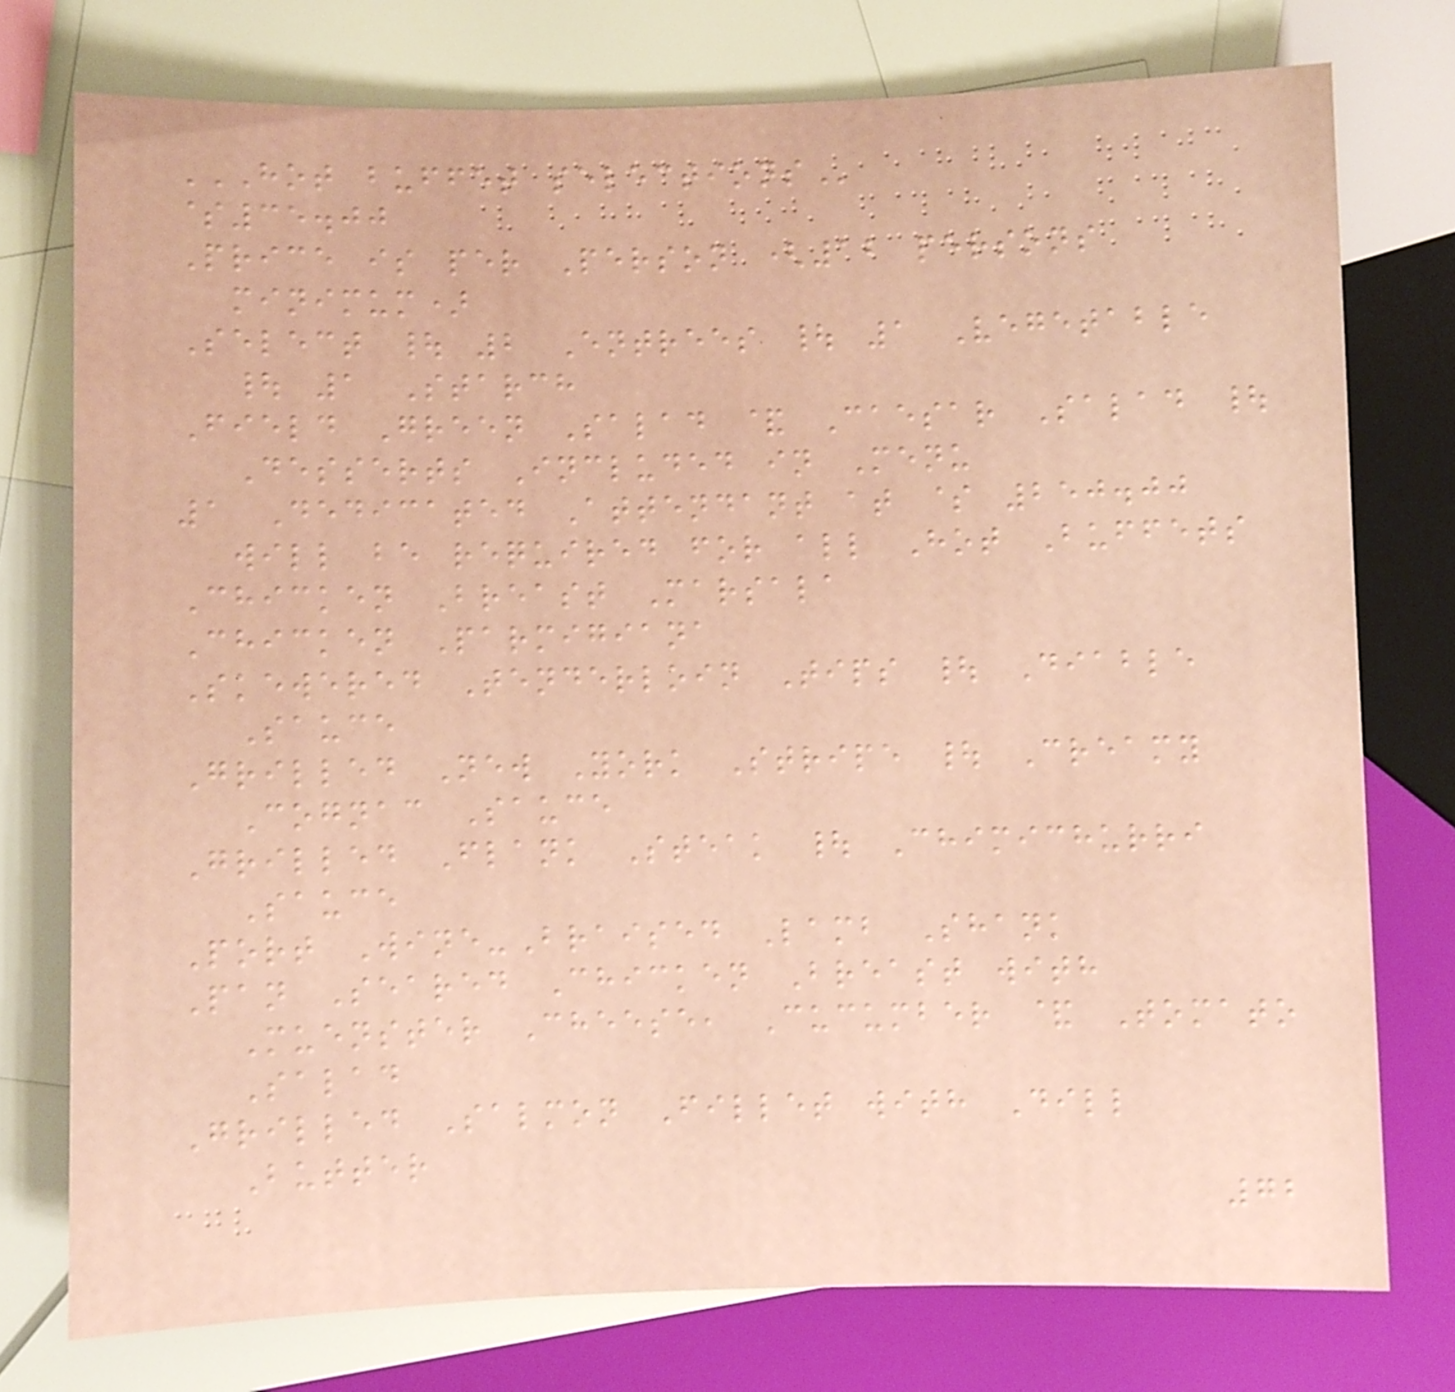HOT BUFFET SELECTIONS
$35.00
Price is per Person (12 persons
minimum)
Select | 2 Entrees | 1 Vegetable
| 1 Starch
Field Green Salad & Caesar Salad |
Desserts Included in Menu
1 Dedicated Attendant at $ 250.00
will be required for all Hot Buffets
Chicken Breast Marsala
Chicken Parmigiana
Skewered Tenderloin Tips | Diable
Sauce
Grilled New York Stripe | Creamy
Cognac Sauce
Grilled Flank Steak | Chimichurri
Sauce
Port Wine-Braised Lamb Shank
Pan Seared Chicken Breast with
Muenster Cheese, Cucumber & Tomato
Salad
Grilled Salmon Fillet with Dill
Butter
72
